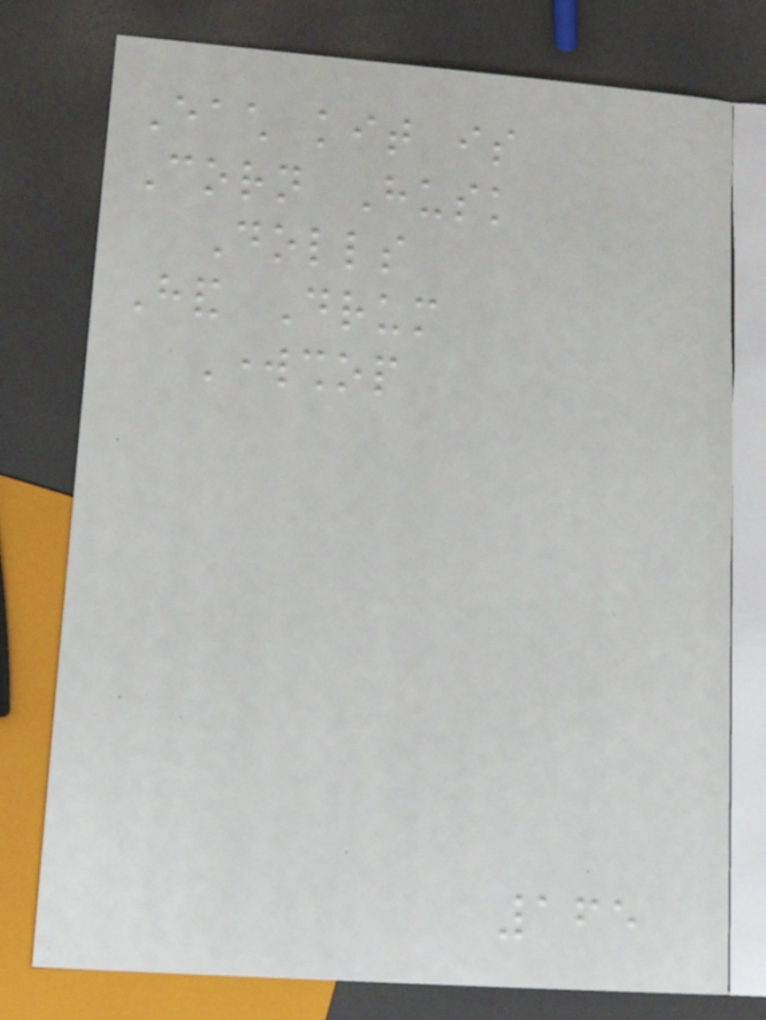Each kit is
Corn Husk
Dolls
Hand Drum
Workshop
165
